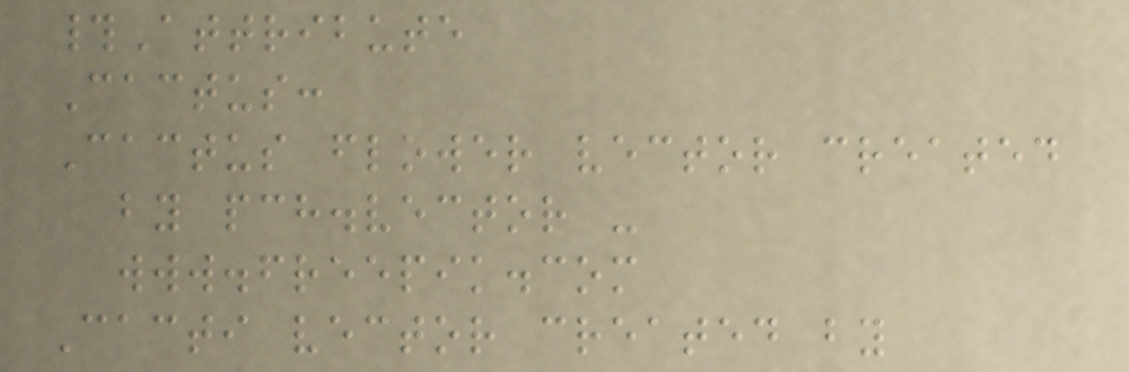#Attribute
Cactus:
Cactus flower vector created
by pch.vector -
www.freepik.com
Cacti vector created by
